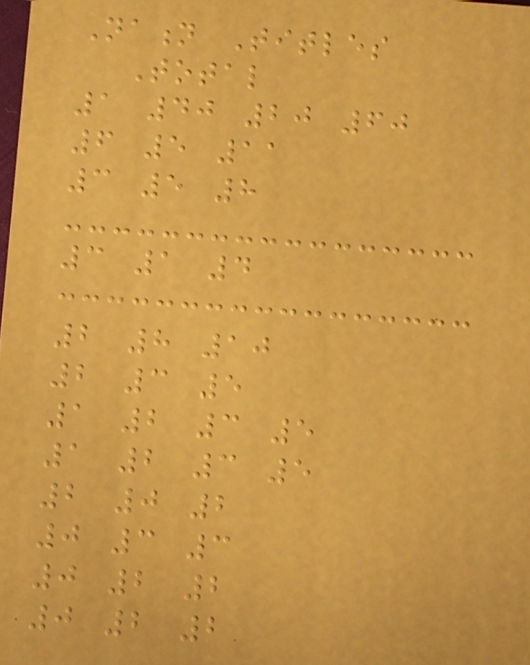Nation Titles
Total
1 40 20 60
6 5 11
3 5 8
3 1 4
2 8 10
2 3 5
1 2 3 5
1 2 3 5
2 0 2
0 3 3
0 2 2
0 2 2
